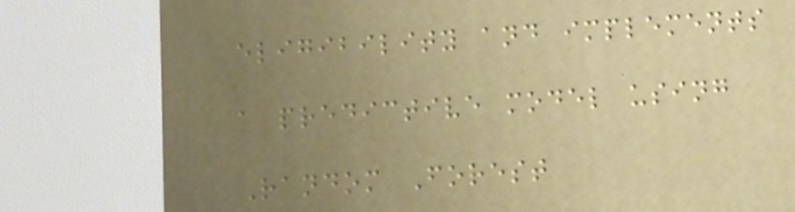eligibility and implements
a predictive model using
Random Forest
